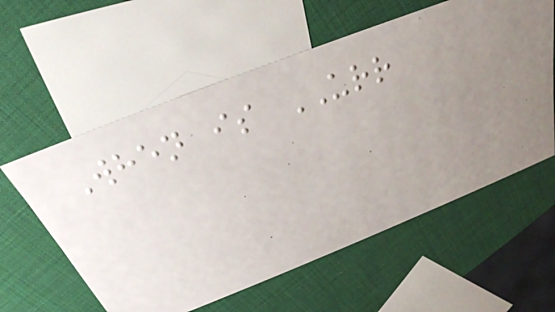When is URR
